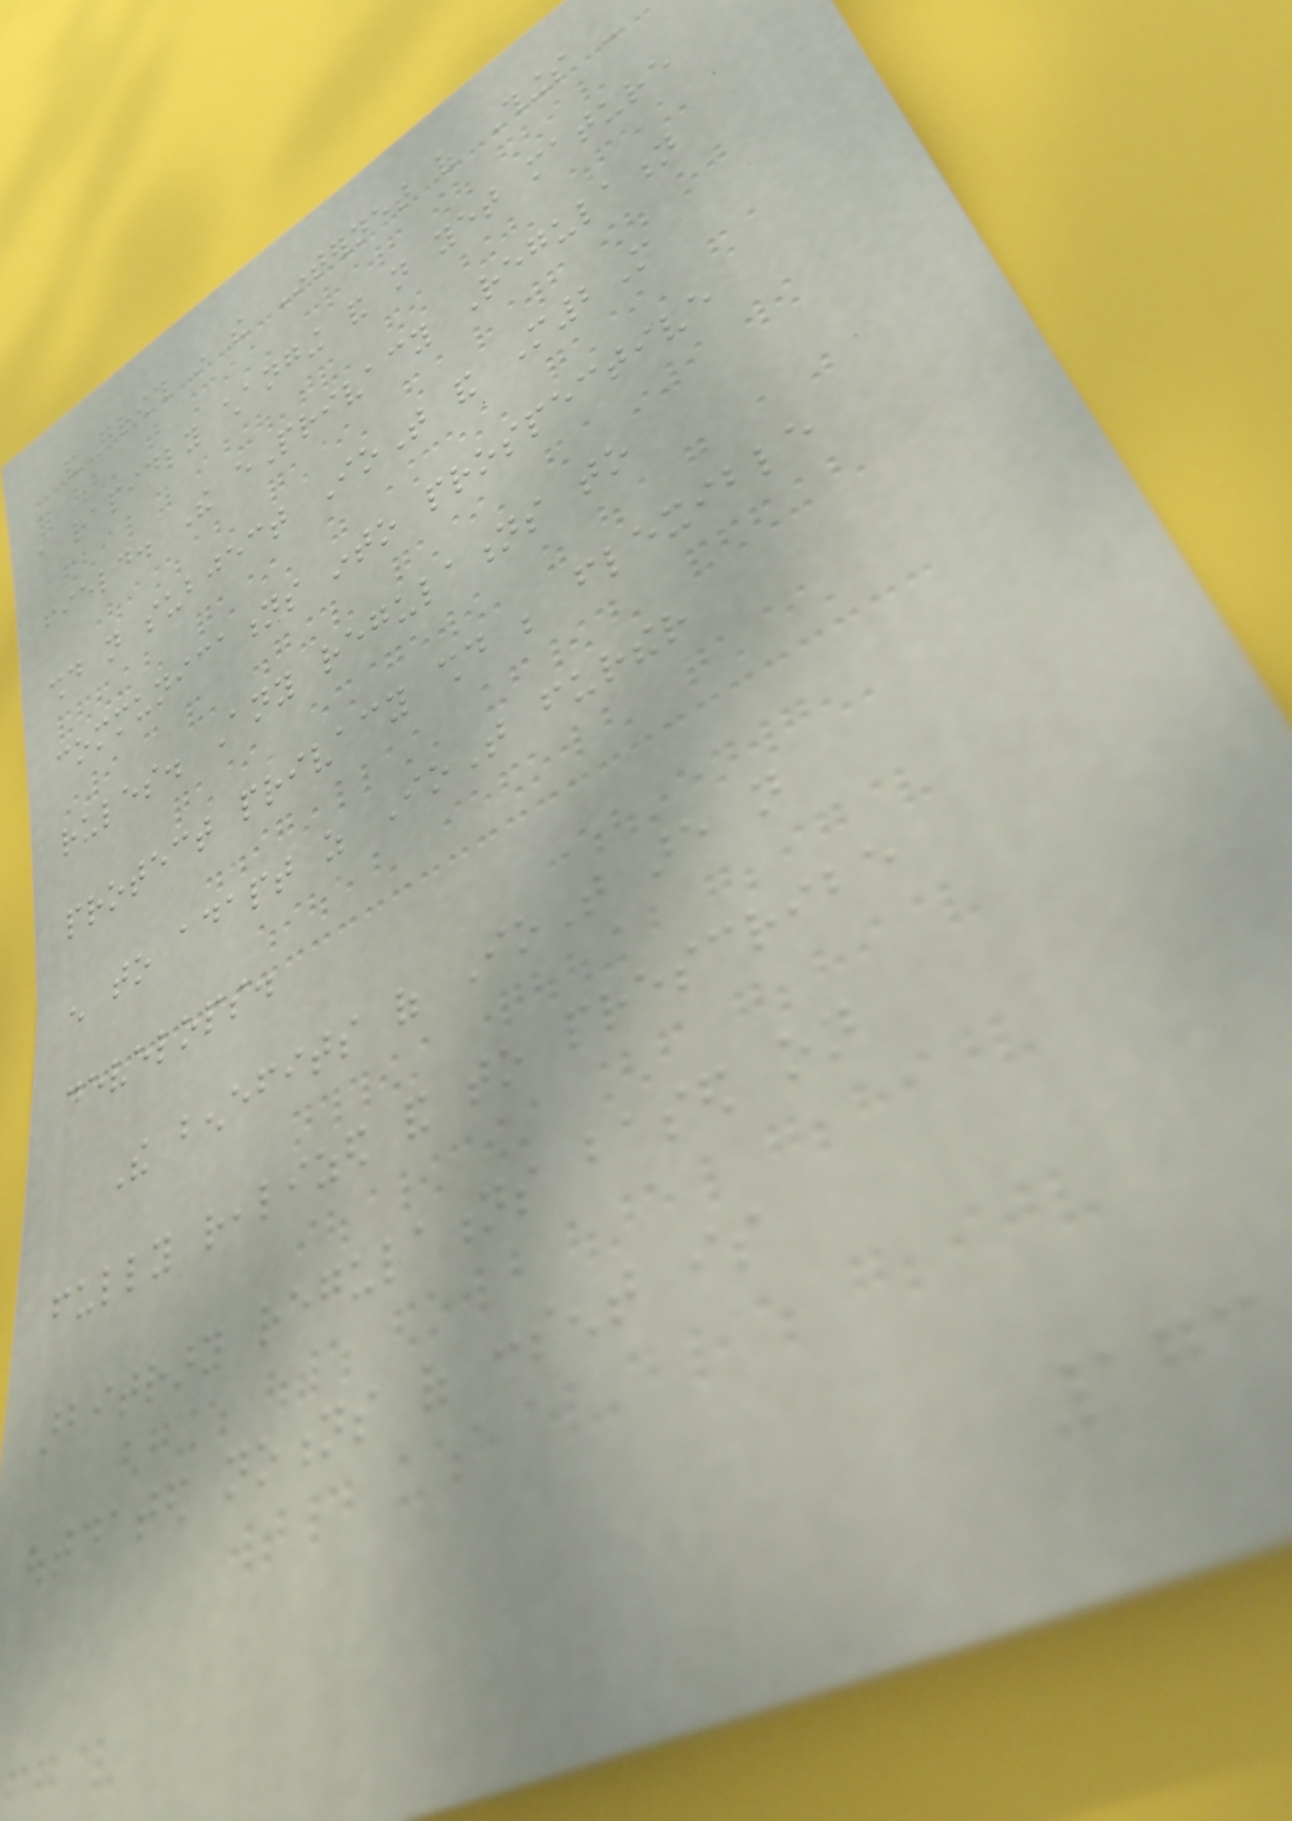and growth in the Internet of Things -
a rapidly changing and not yet mature
field. The ePrivacy Regulation
should not subject IoT and M2M
communications into prospective
rules. Any regulations to
protect privacy should be flexible
enough to adapt as IoT further
develops.
The benefits of IoT are not
fully realized and to prescribe
arbitrary regulations based on
outdated notions of consent is
173
